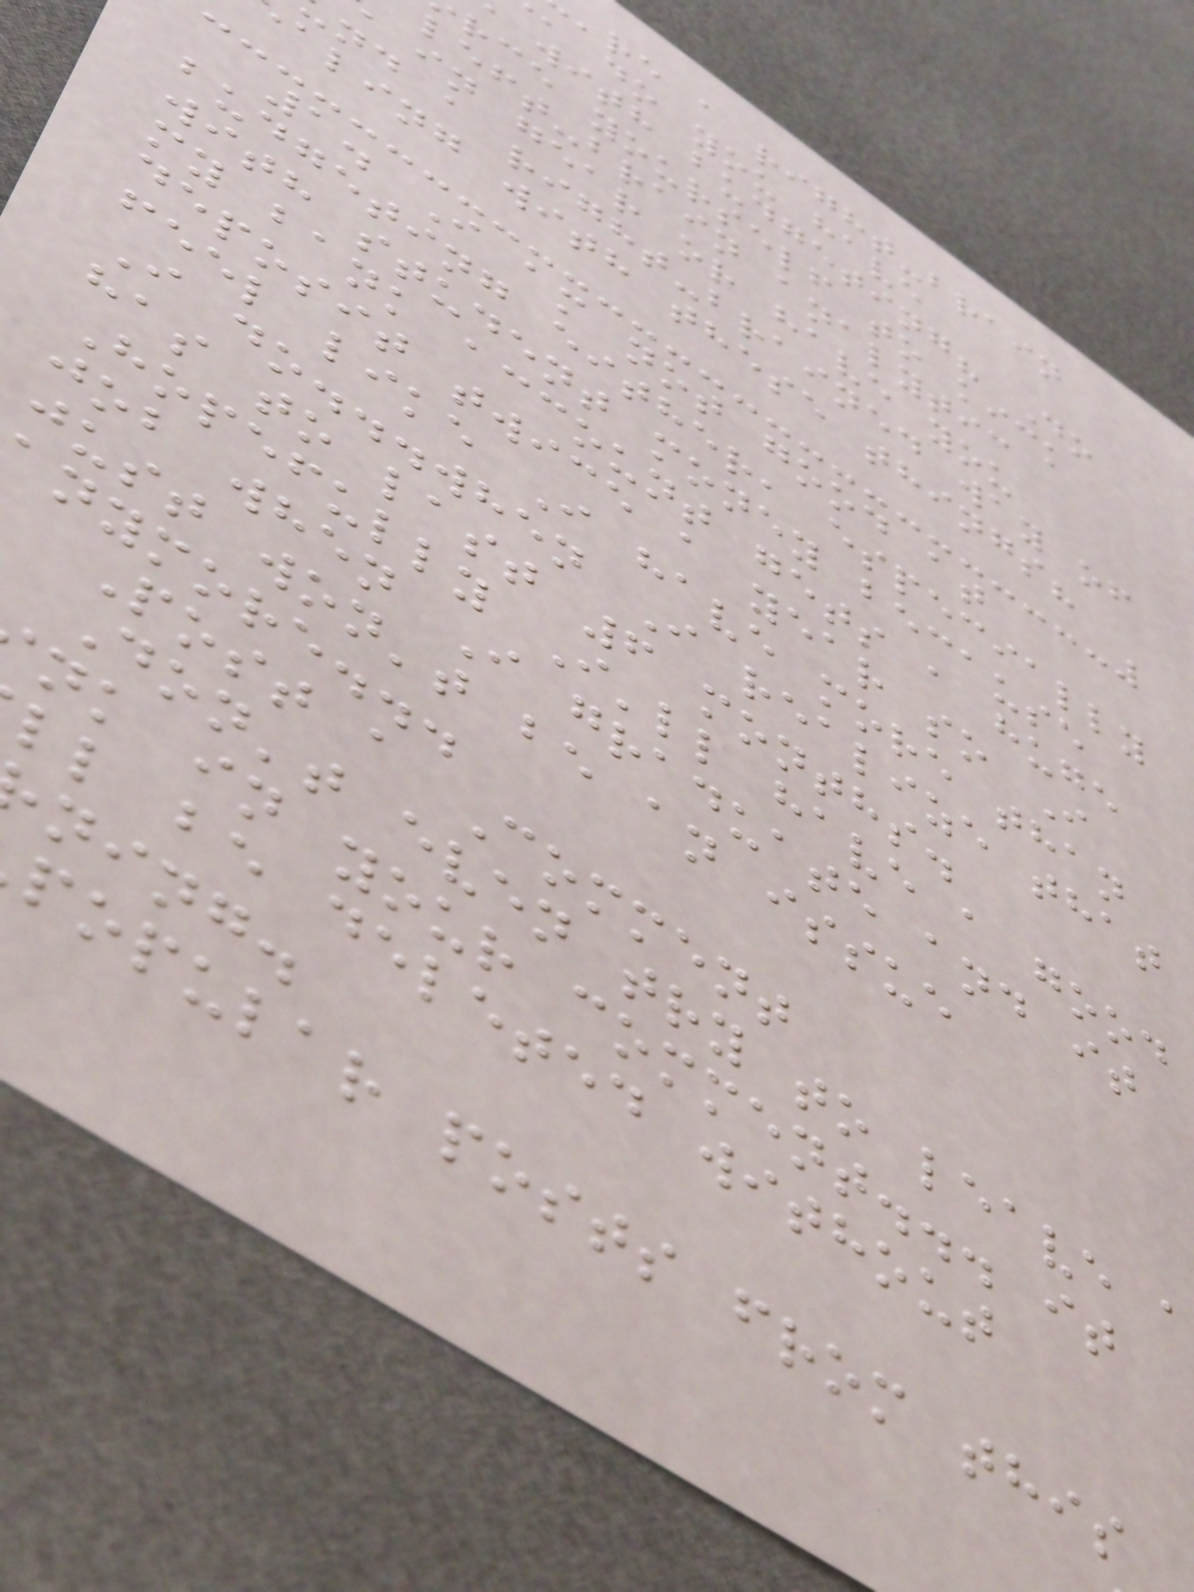're a right-brain
, do you have
with budgeting? Do
rce yourself to kick
left-brain analytic
in gear or have you
nd a right-brained way of
aling with these things?
1. I am not good at
budgeting either, especially
with student money because
my bank account gets a huge
deposit twice a year so I
feel like I have more than
I do...when I realize that
has to last 6 months.
Hopefully I'll have a good
job when I graduate and it
just won't be an issue
anymore...
Post a Comment
Don't even try to leave a
nk in your comment... it
ll be deleted without
ning.
popular posts from this
